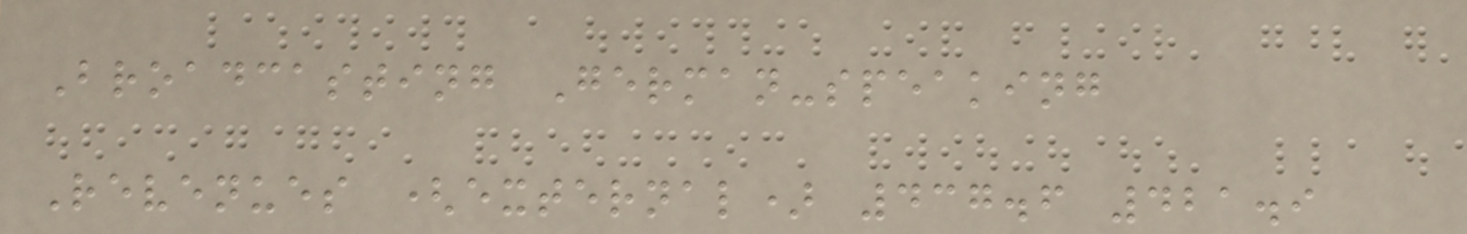Broadcasting German-speaking
Revenues (external) 437.6 421.9
